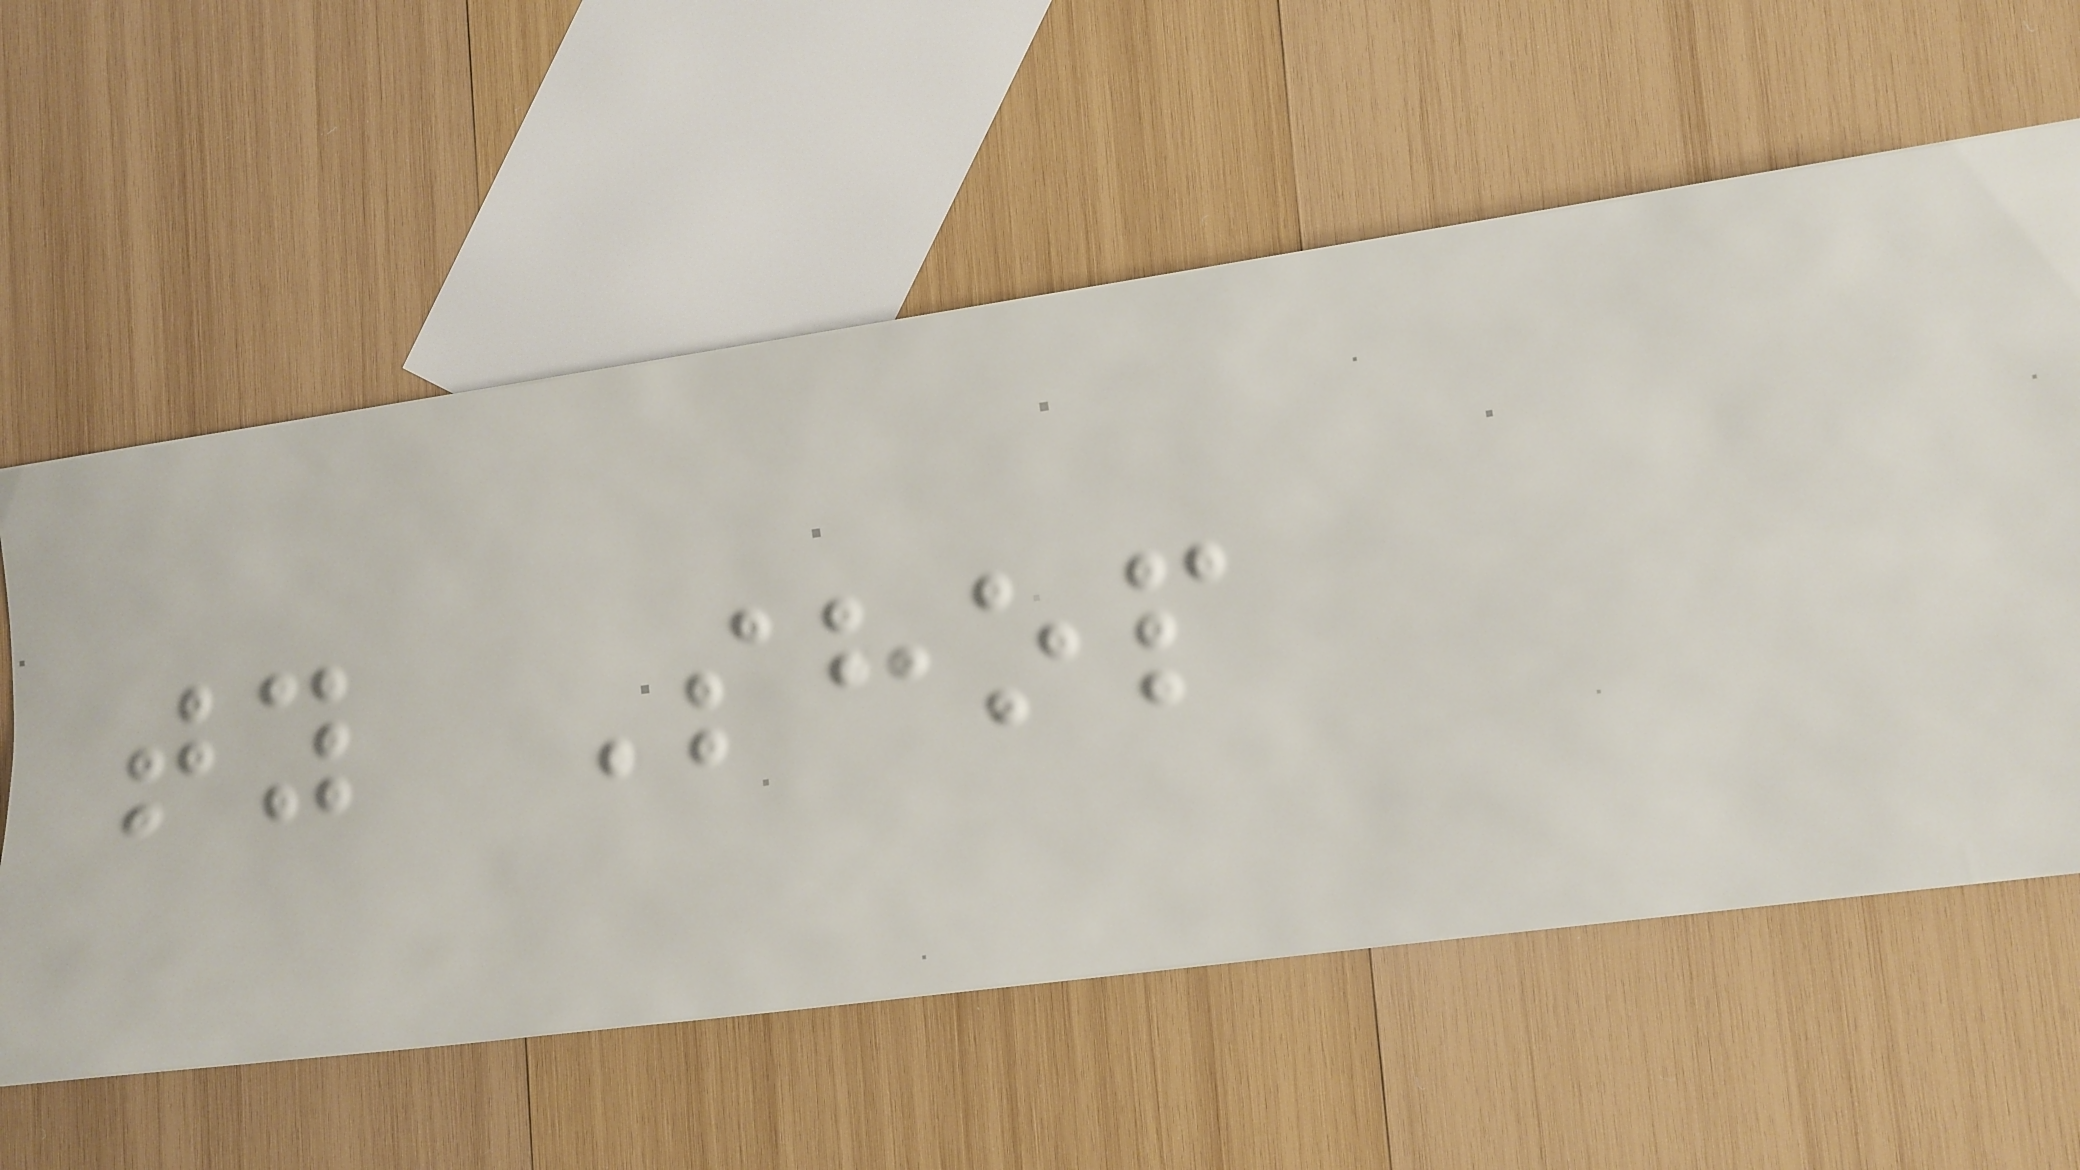ty Shop
